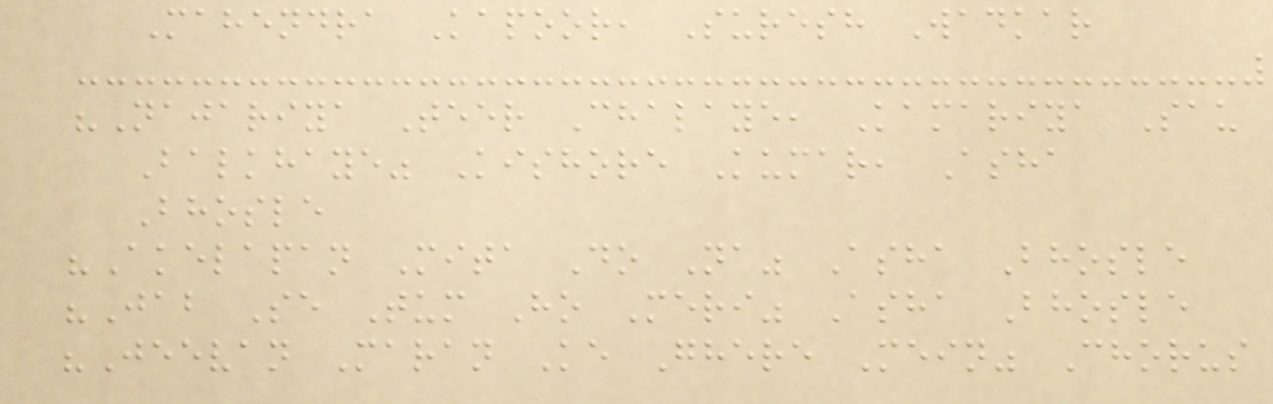Mahendra Kapoor, Suresh Wadkar
"Najariya Teer Chalaye, Kamariya Sau
Balkhaye" Kishore Kumar, Asha
Bhosle
"Akelapan Mita Do Na" Asha Bhosle
"Jab Se Tum Ho Meri" Asha Bhosle
"Jeevan Maran Ke Ghere Mein" Chorus
